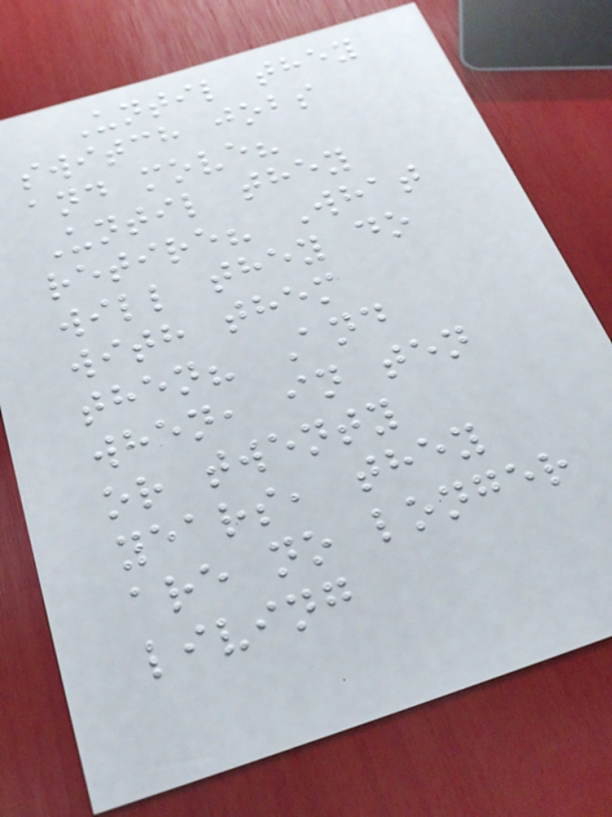Until they
switch jobs
and move?
Until they
retire? What
will they do
with them
then? And
when, in ten
or twenty
years, they
are no longer
living
